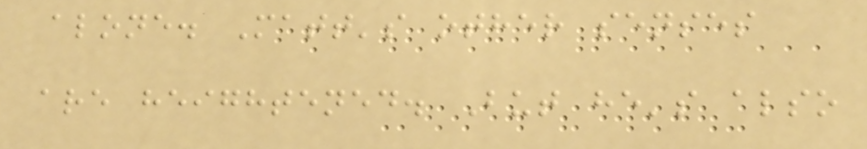alone. Matt's other senses
are heightened. But he's also
